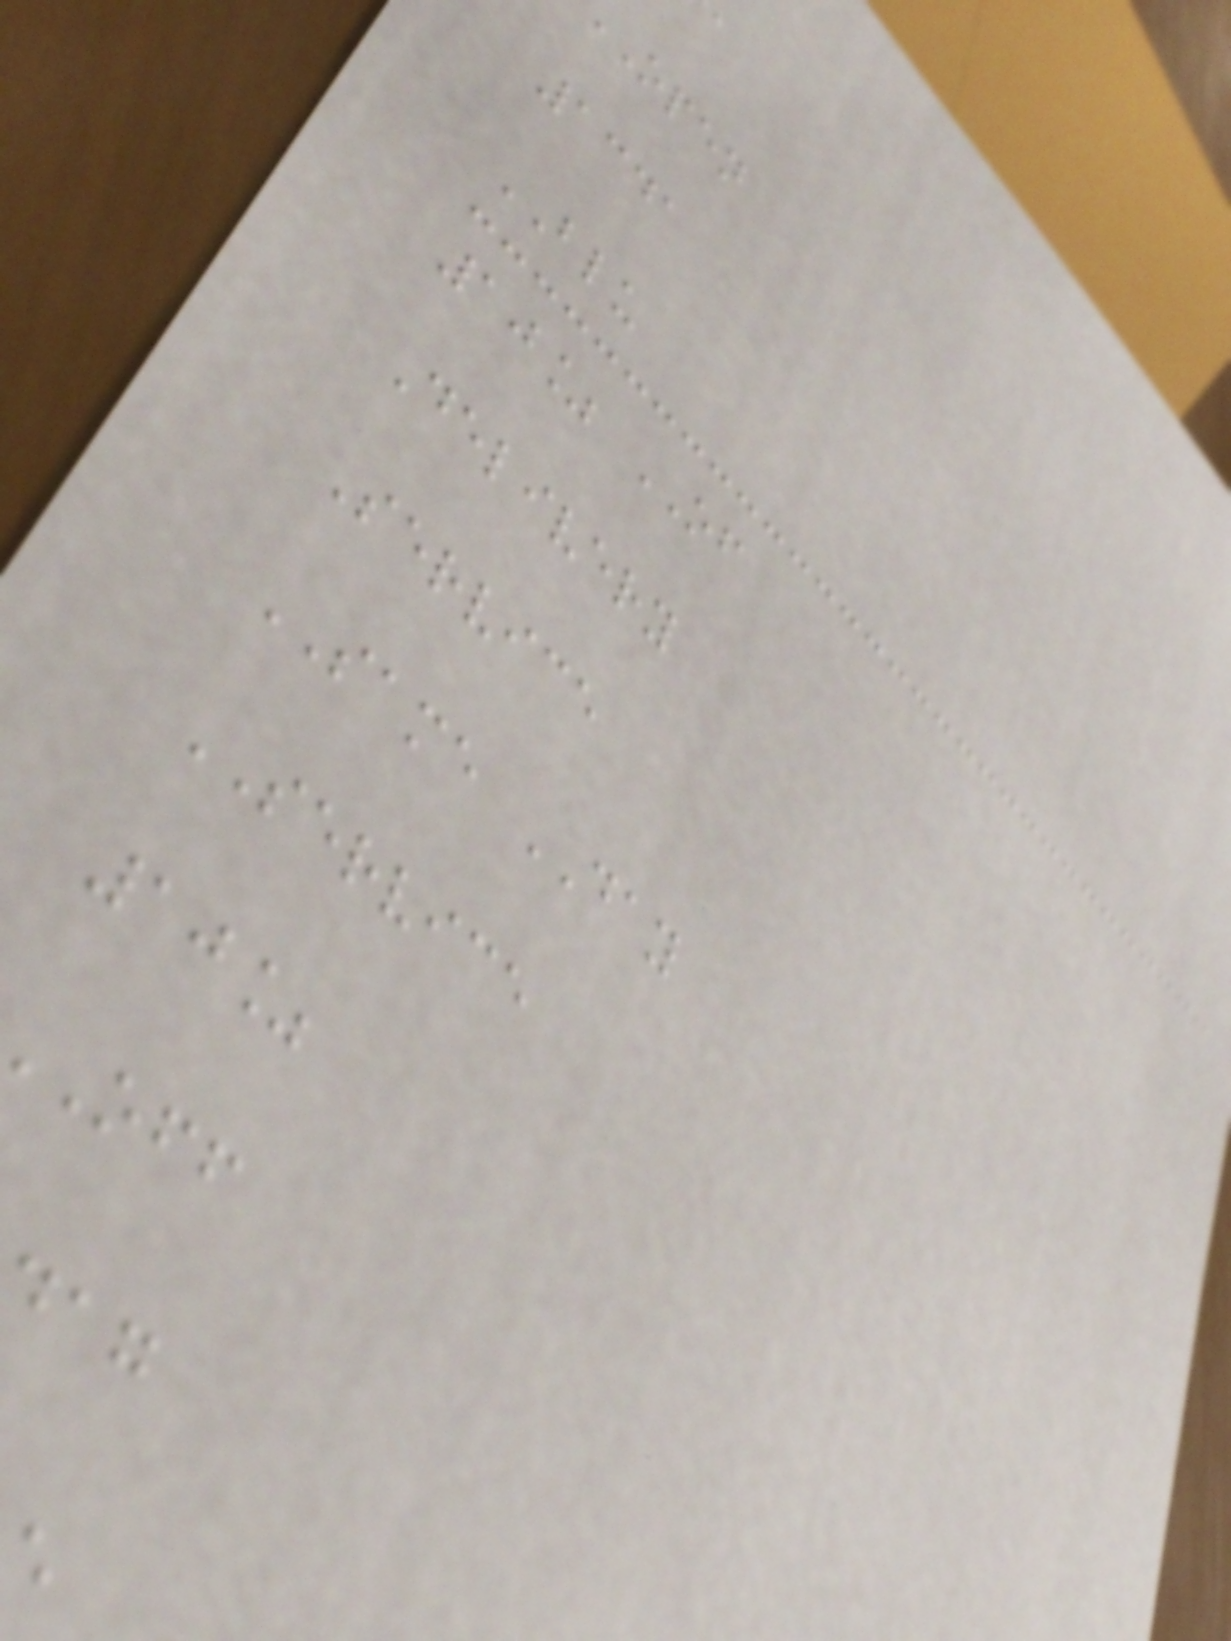open
1341
BLU
10% OF
Delivery
Service
SAME DAY
SERVICE
10%
